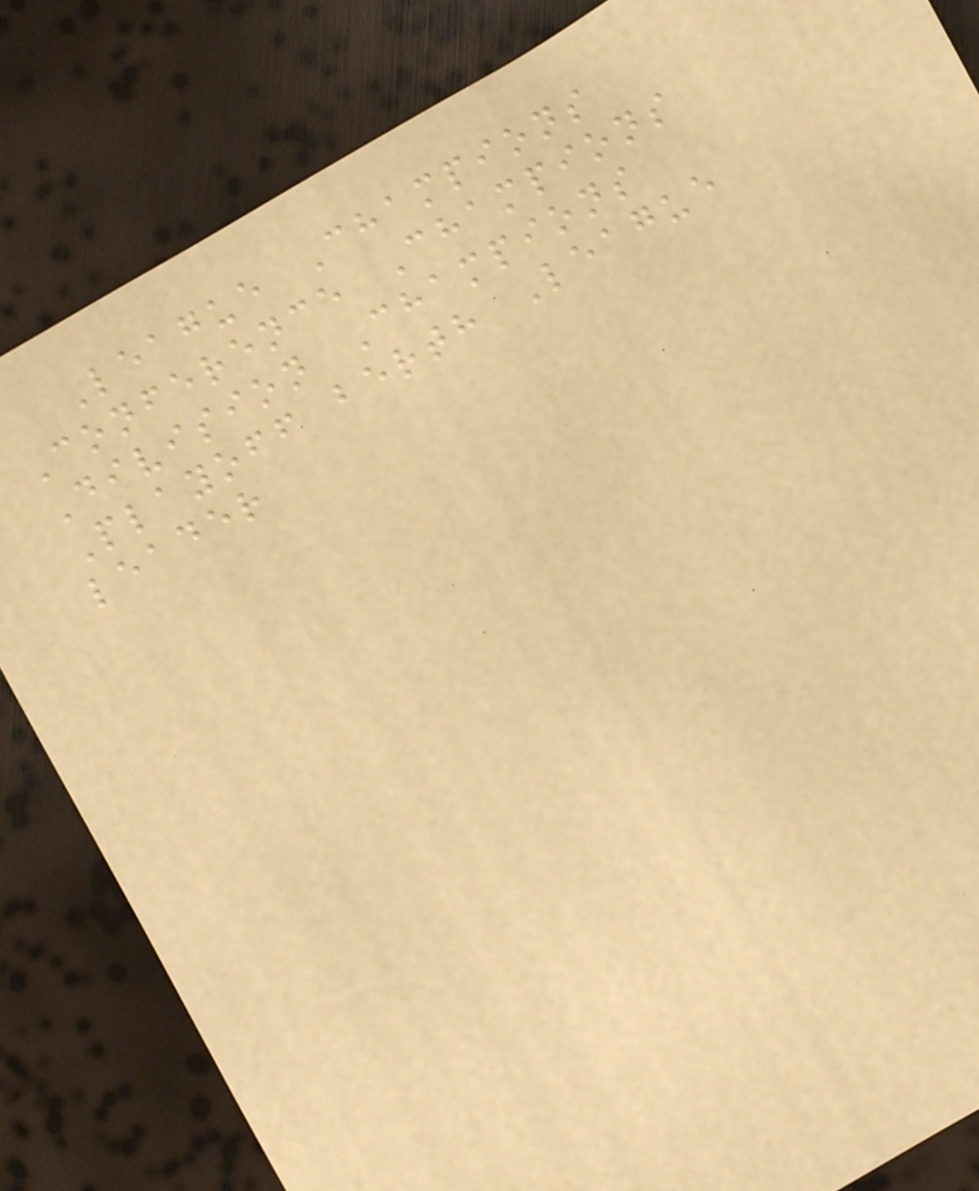League Champions
Conference Champions
Division Champions
Playoff berth League
leader
